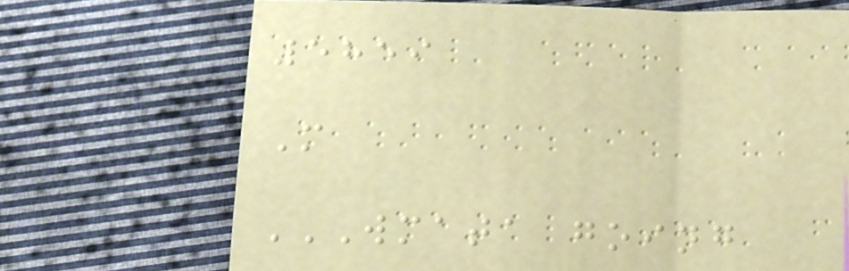5859
M
WMATA GOING
